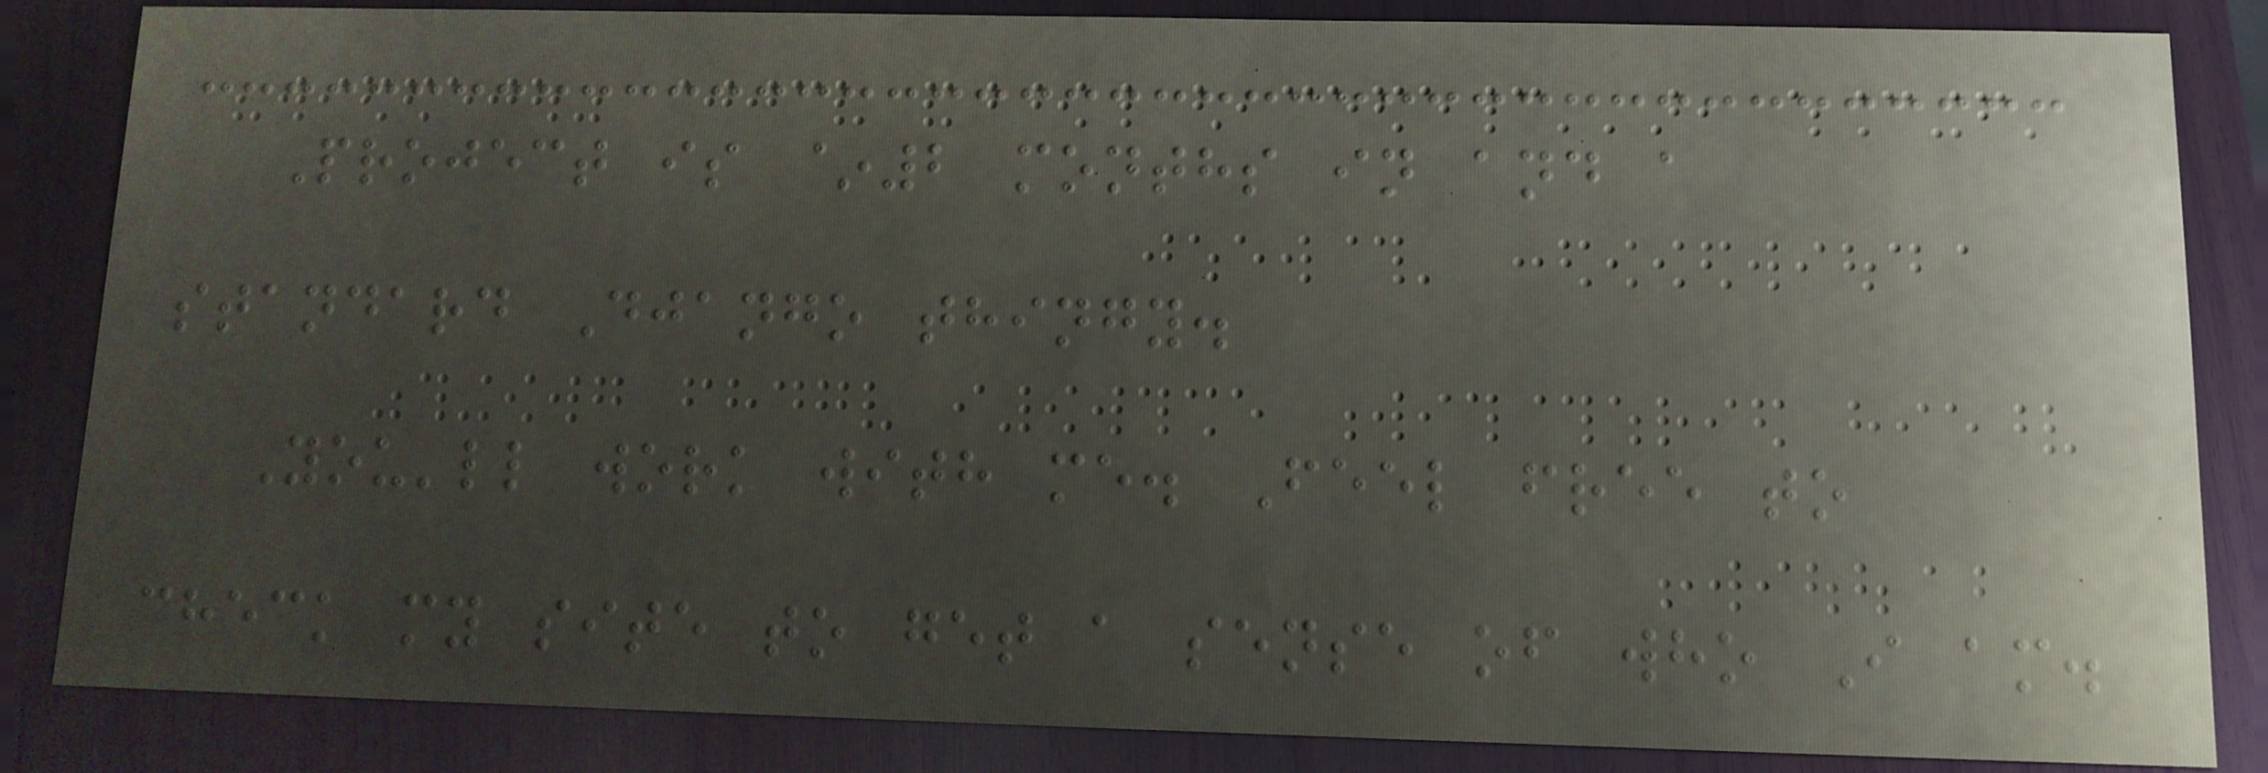Project is ~2 months in and a
standard Django thingy.
You'll work with me. Feel free to
check my site to get a sense of who I am.
